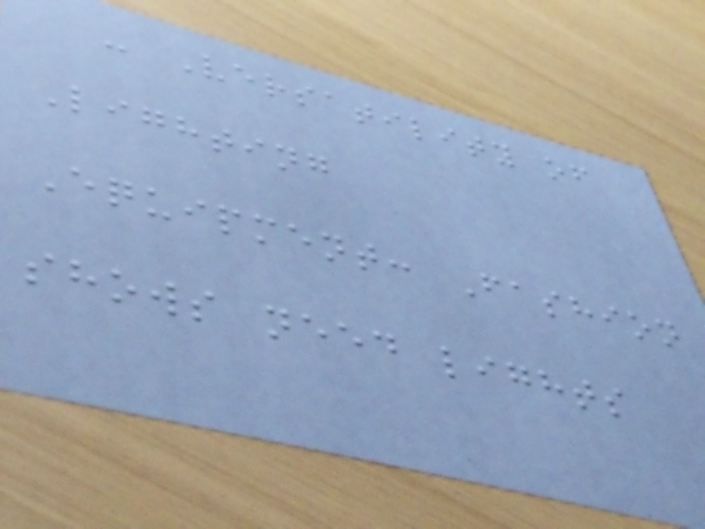- Versatility of
Lighting
Equipment: Fashion
shows need lights
